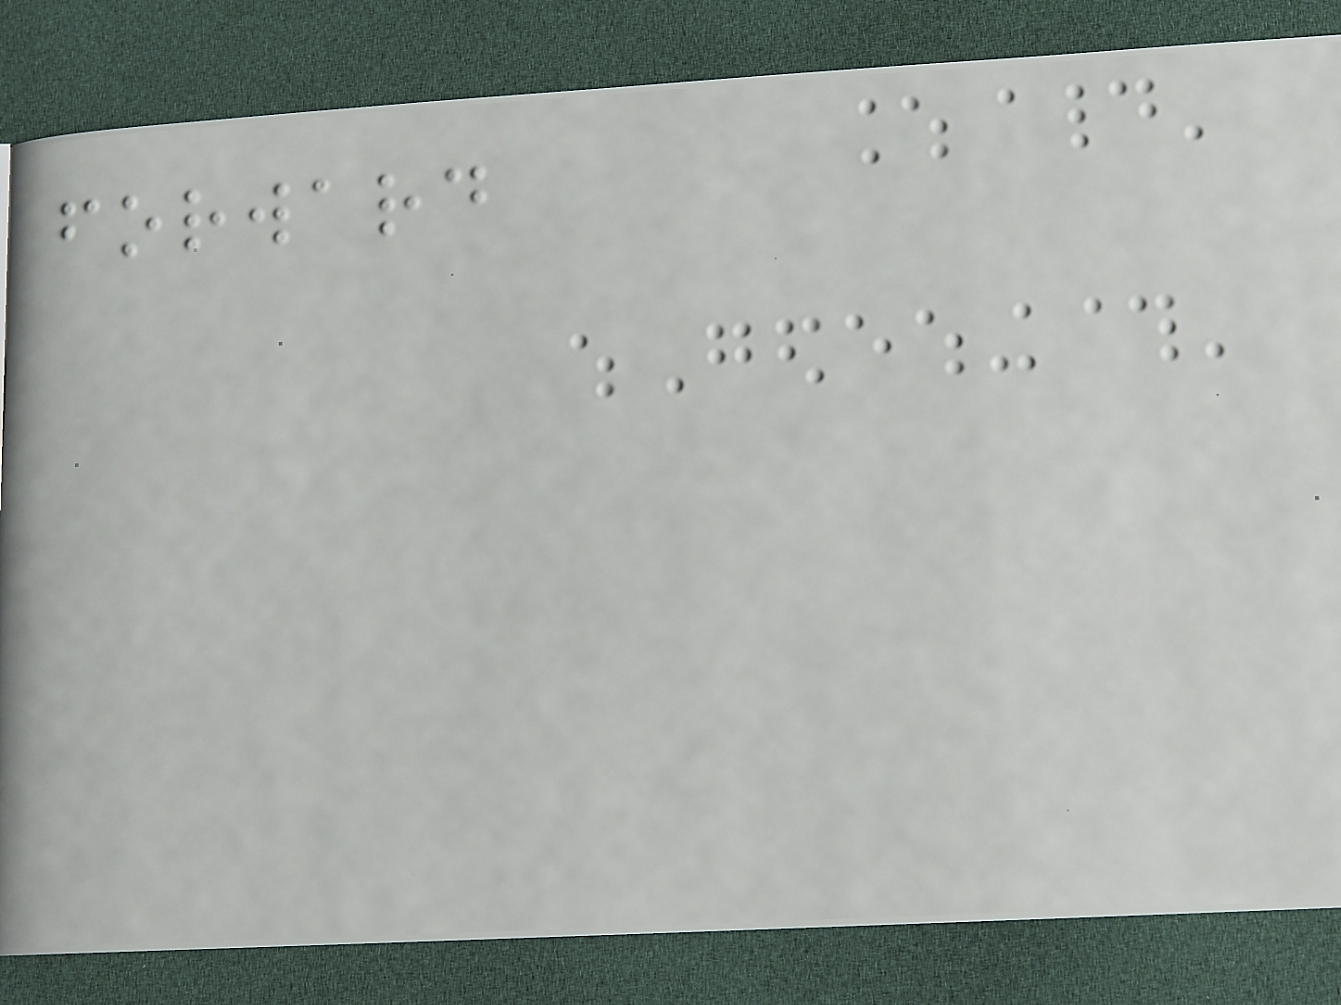forward
